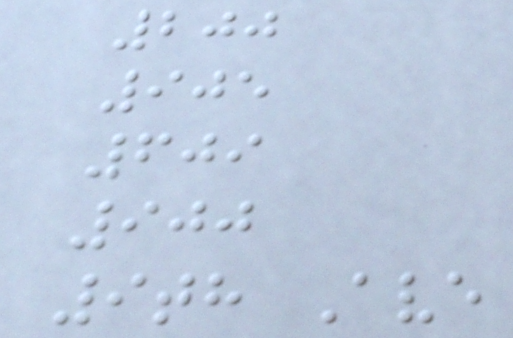200
905
609
900
9th Ave
